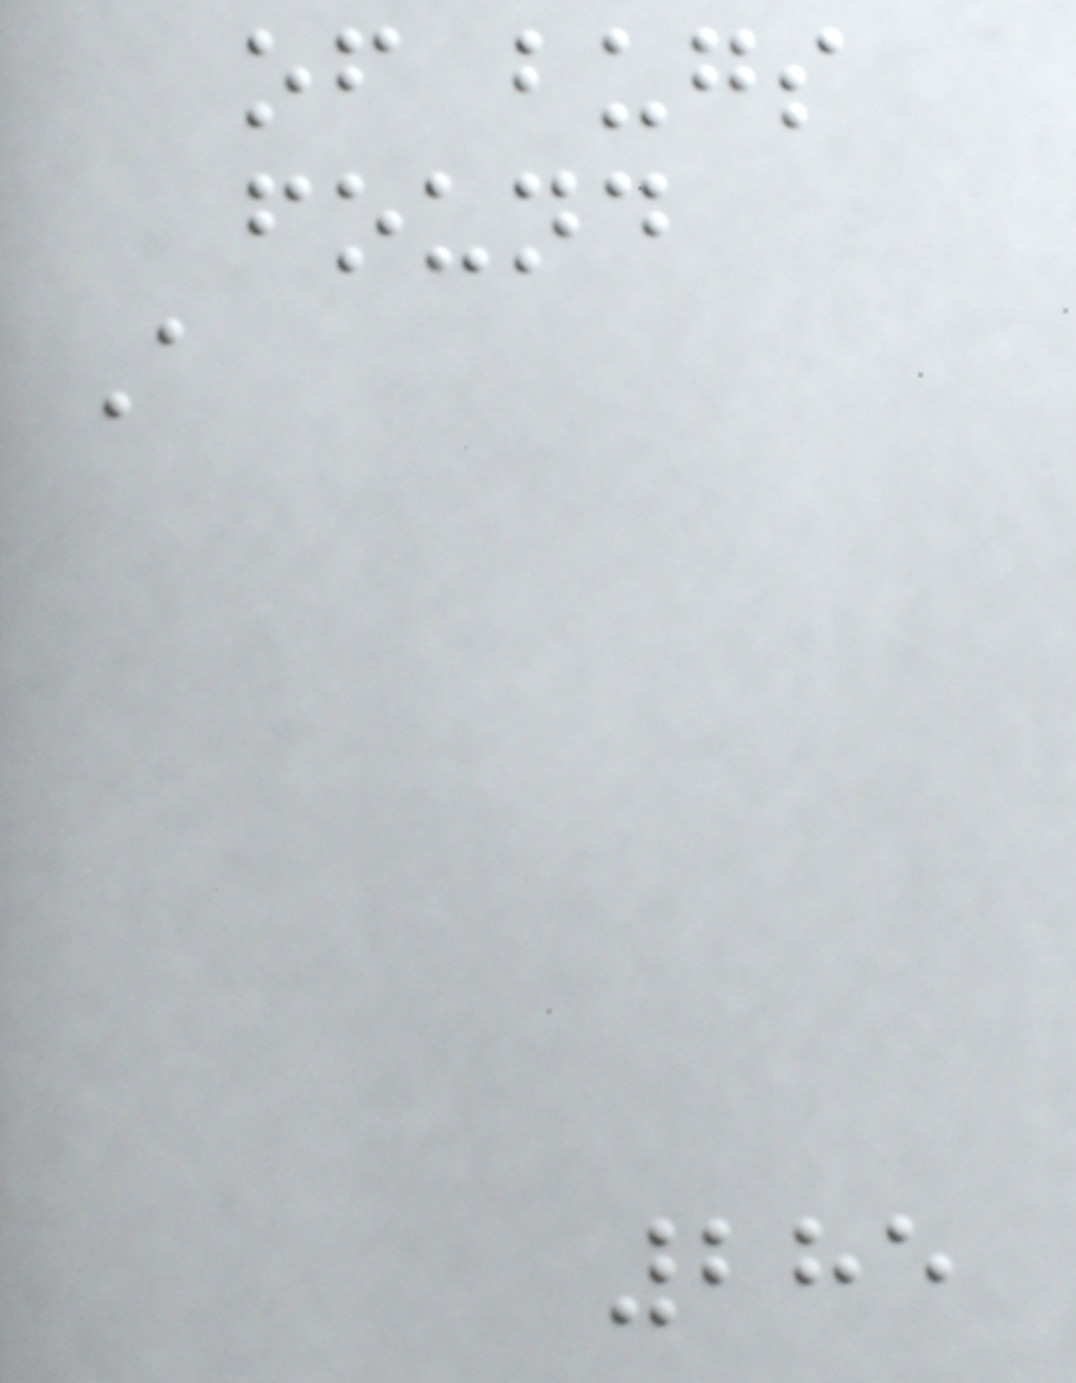of bugs
found
A
285
